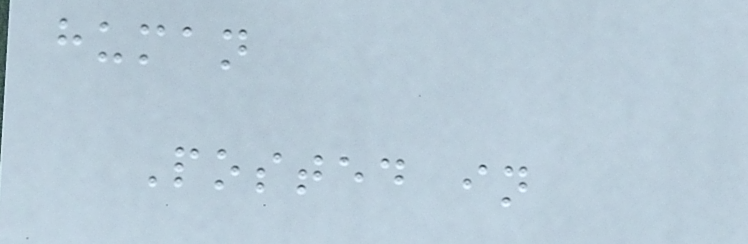human
Posted in
